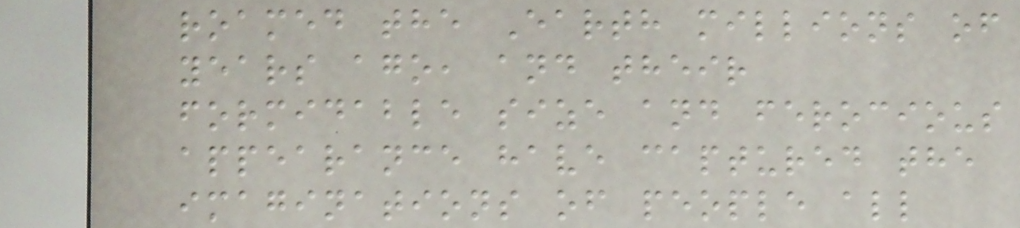roamed the Earth millions of
years ago, and their
formidable size and ferocious
appearance have captured the
imaginations of people all
